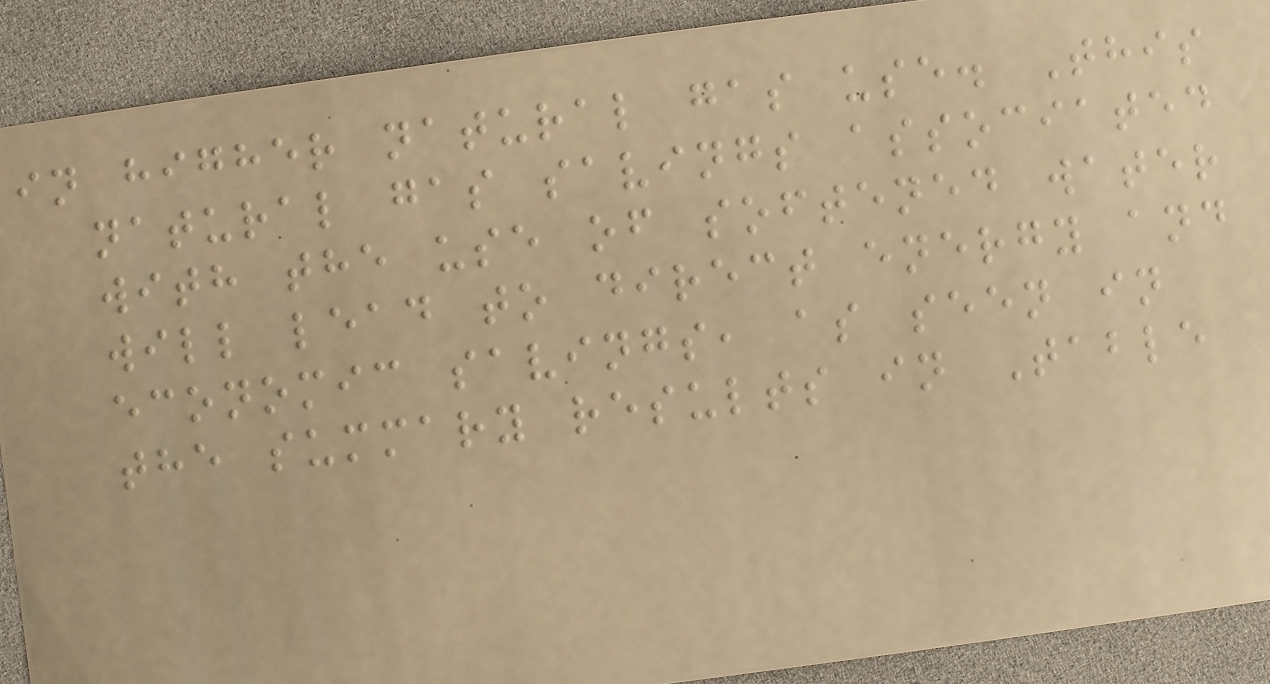in higher natural gas use. This
natural gas savings associated
with the use of softened water
will lead to direct energy and
economic savings, as seen in
the summary results in Table
